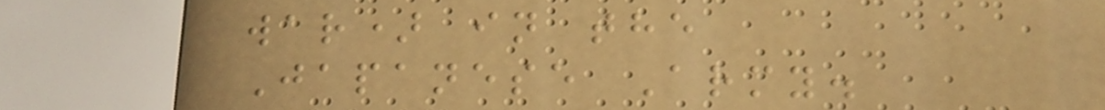war) in the
Japanese Army.
